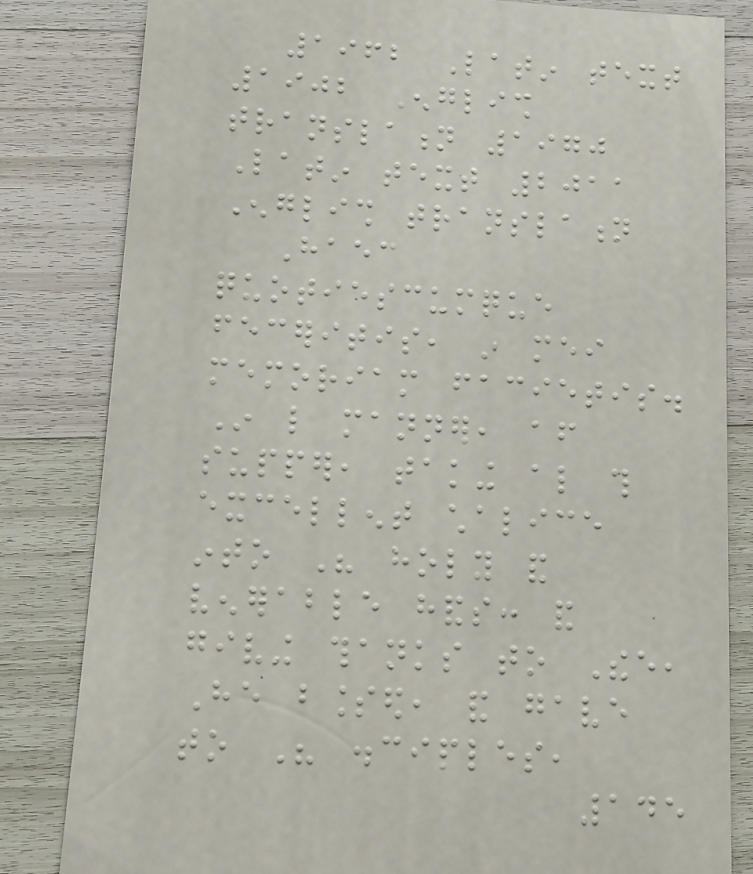1962 Latin text
1902 English
translation 1970
Latin text 2011
English translation
Haec
quotiescumque
feceritis, in mei
memoriam facietis.
In like manner, after
supper, taking also this
excellent chalice
into His holy and
venerable hands: and
giving thanks to Thee,
He blessed, and gave
to His disciples,
145
